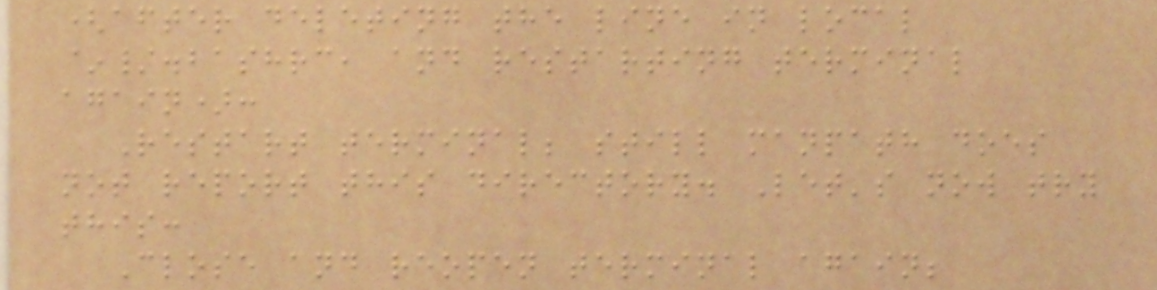(after deleting the line in local
~/.bashrc, and restarting terminal
again):
Restart terminal; still manpath does
not report this directory. Let's now try
this:
Close and reopen terminal again;
